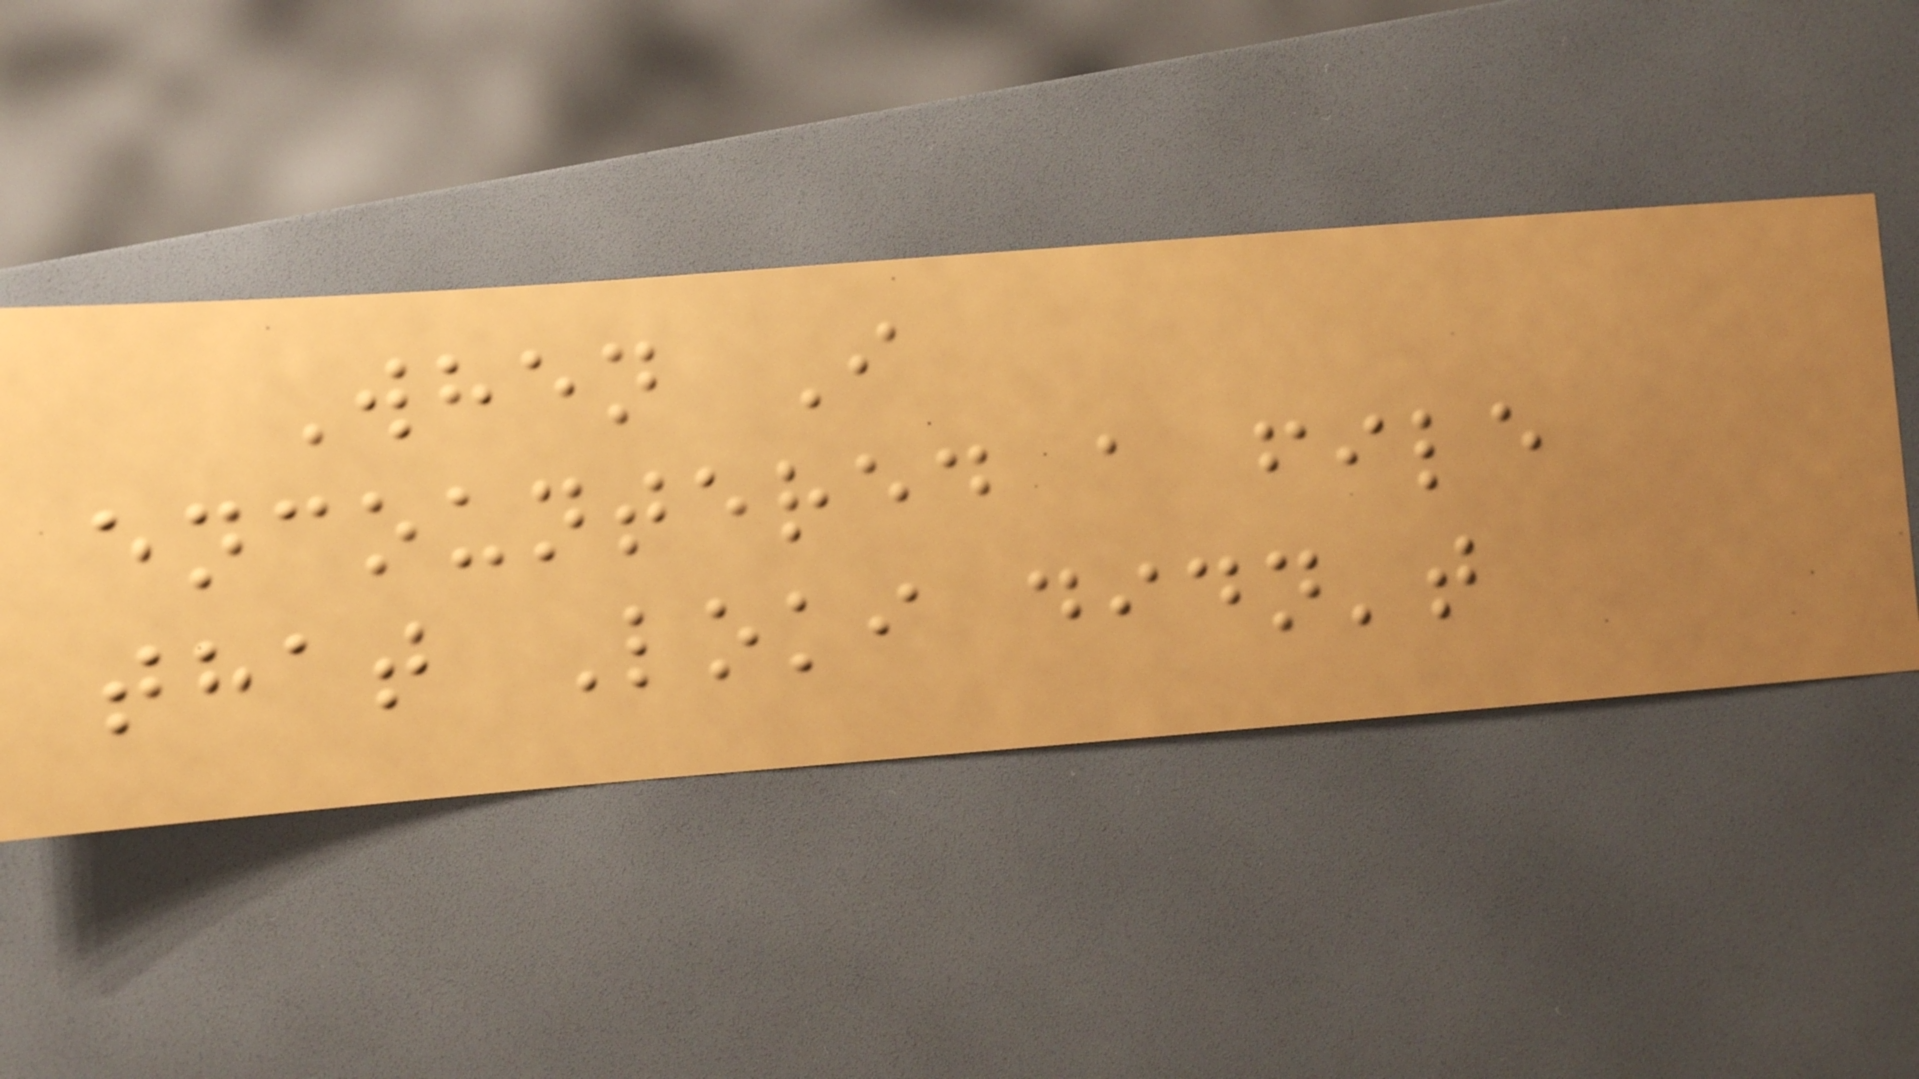When I
encountered a file
that Loki didn't
